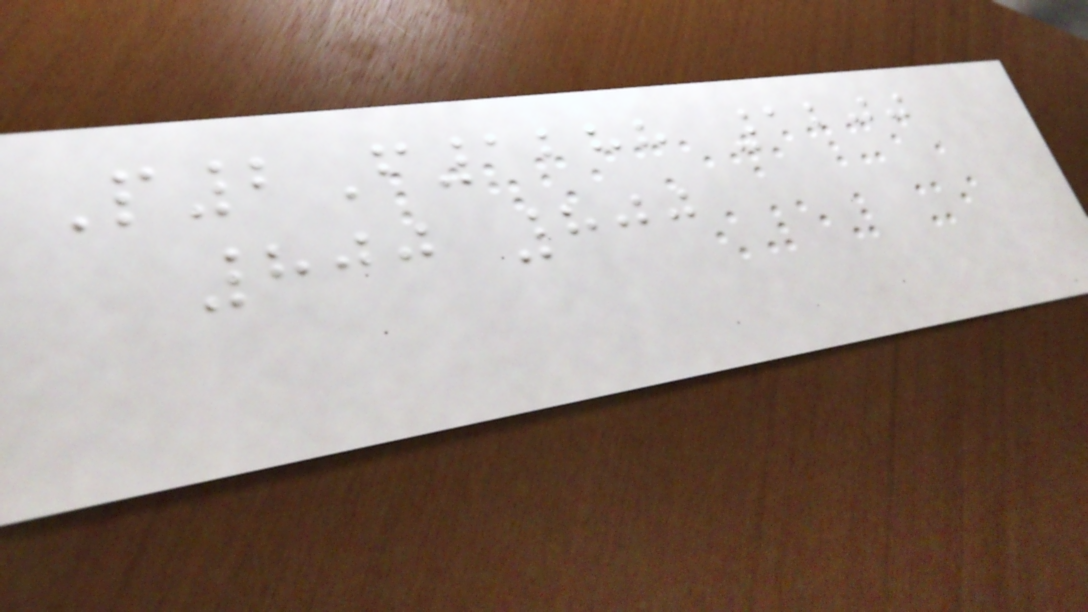P2F1288 1200
800 800
